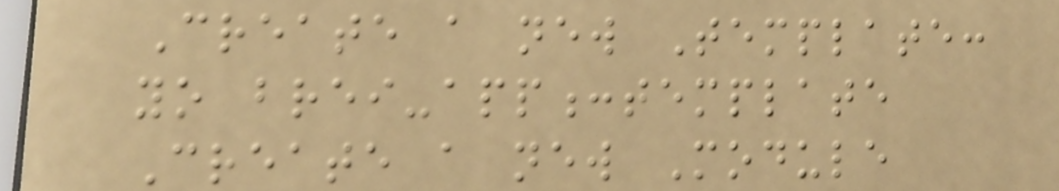Create a new Template:
yo brei-app:template
Create a new Module
